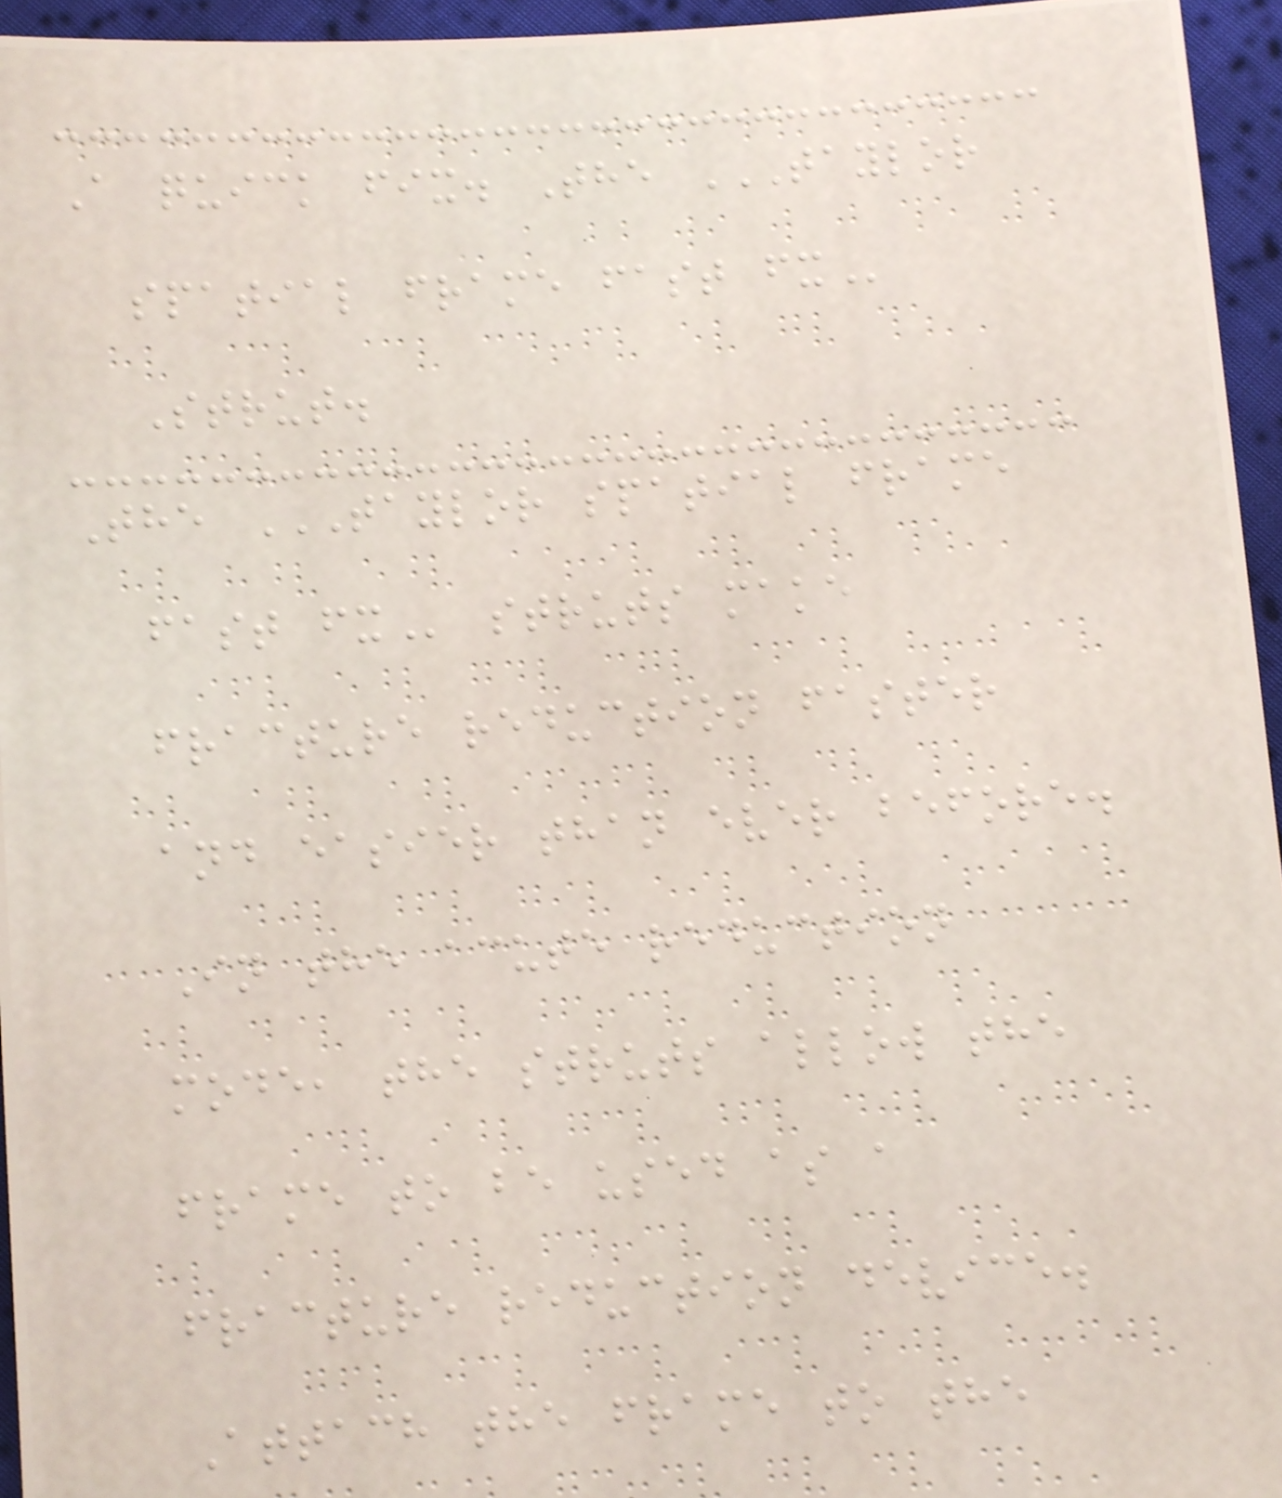A quick fix. The TAYLOR
SPATIAL FRAME FAST FX
Strut.
The TAYLOR SPATIAL FRAME
FAST FX struts make
fracture reduction faster
and easier than ever before.
In the acute reduction
mode, the struts allow the
frame to be used as a
fracture reduction device.
Attach the frame to the
